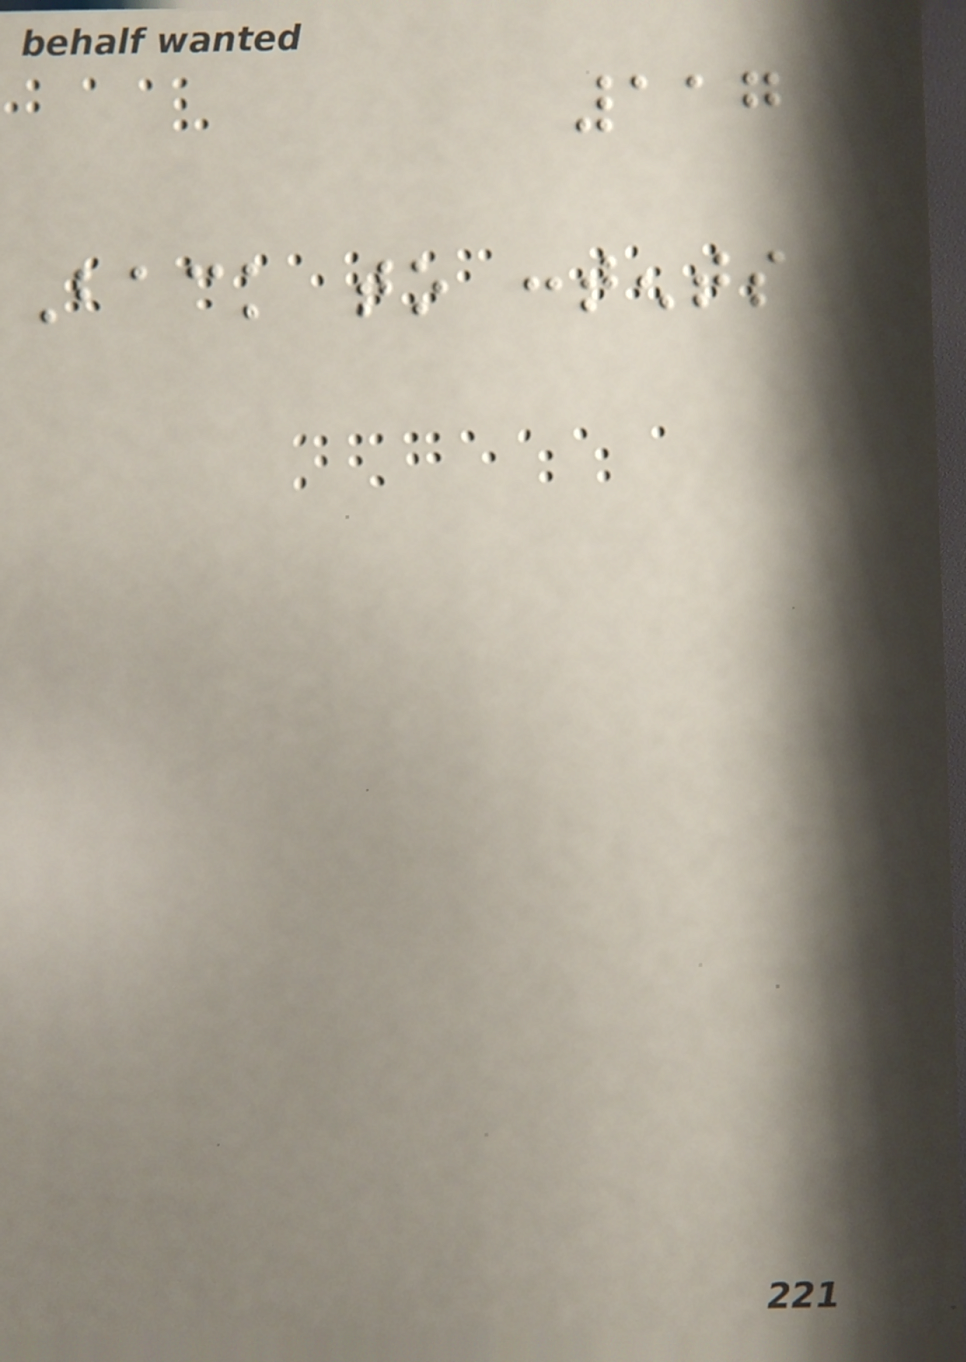117
Back to contents
